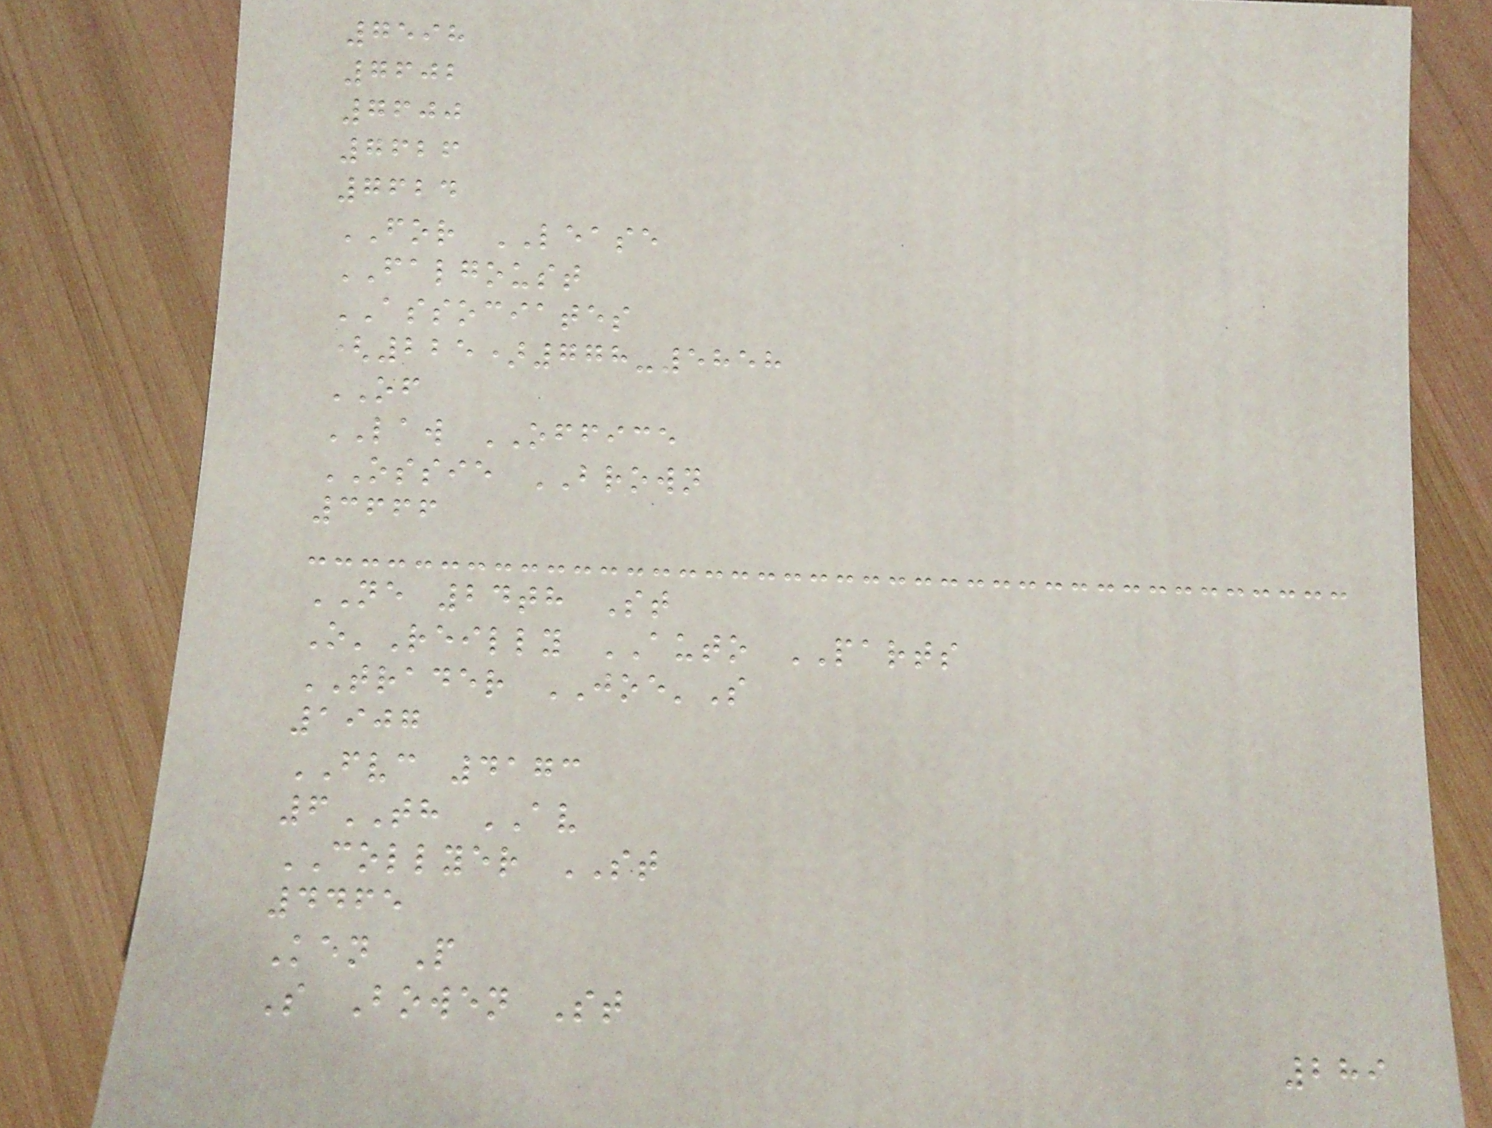7598
7602
7600
7626
7624
FOR LEASE
FALGOUST
ASSOCIATES
(225)778-5858
OF
LAW OFFICE
OSSIE BROWN
3666
NE 24th St
O'Reilly AUTO PARTS
TRADER JOE'S
1907
FVC 4173
6TH AV
COLLYER ST
4465
Ken P
S Bowen St
289
